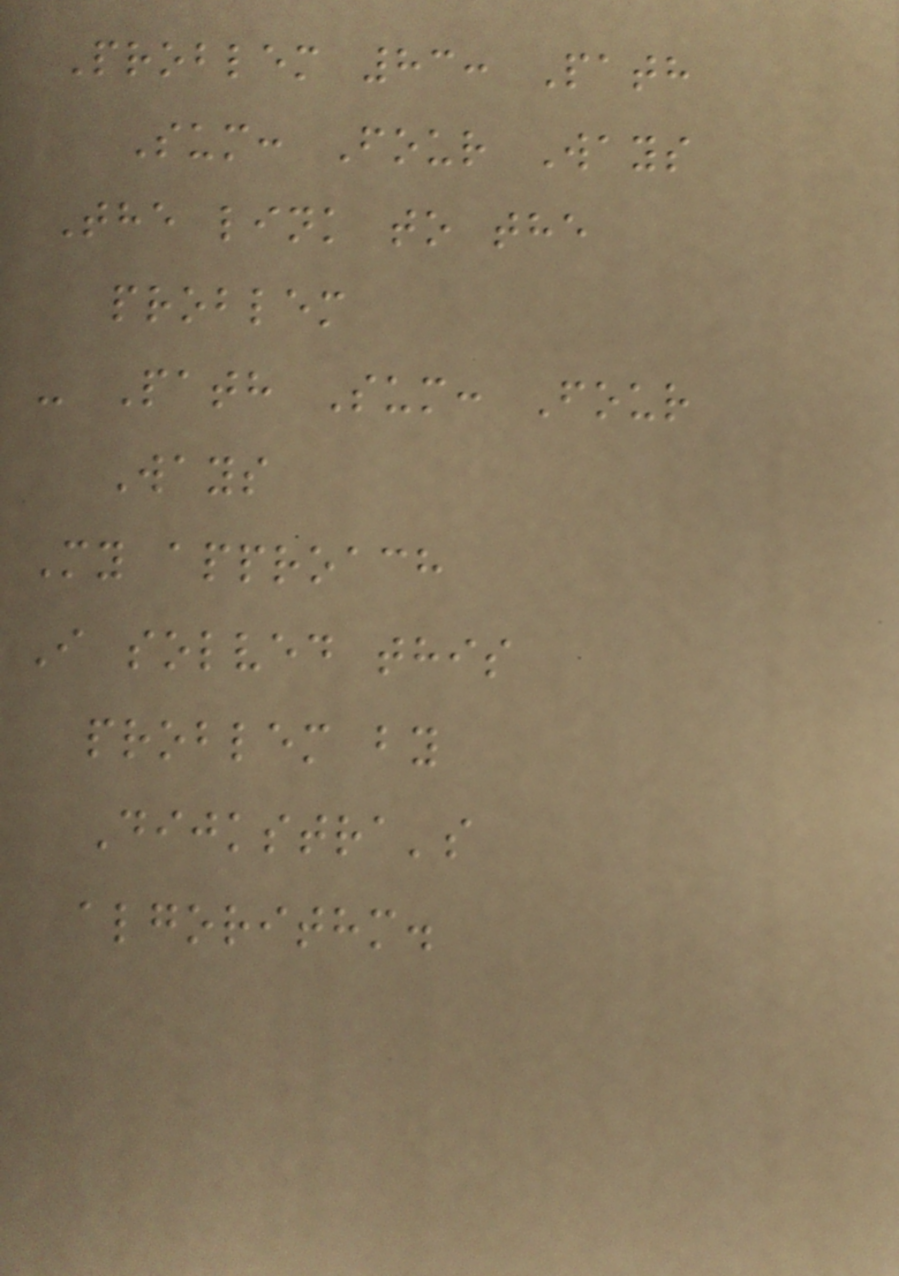Problem 83: Path
Sum: Four Ways
The link to the
problem
- Path Sum: Four
Ways
My approach
I solved this
problem by
Dijkstra's
algorithm.
